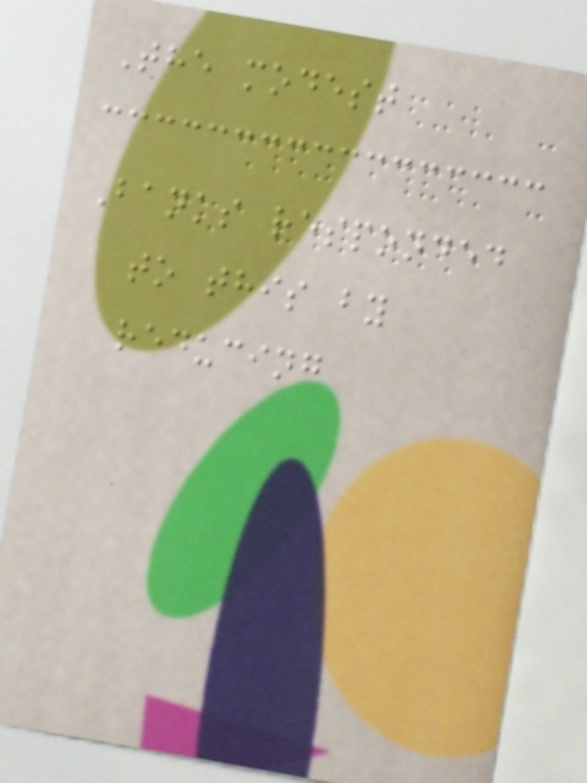The modest
Banks responded
to this by
reducing
